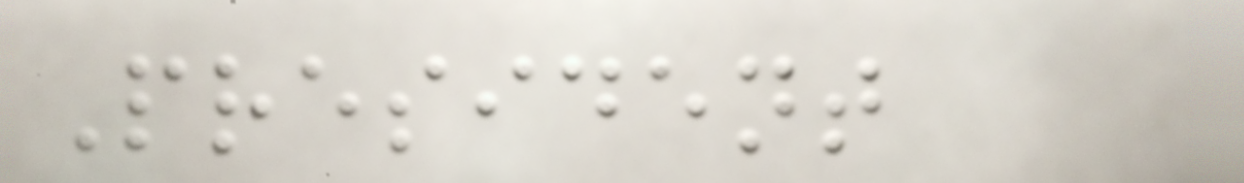President
